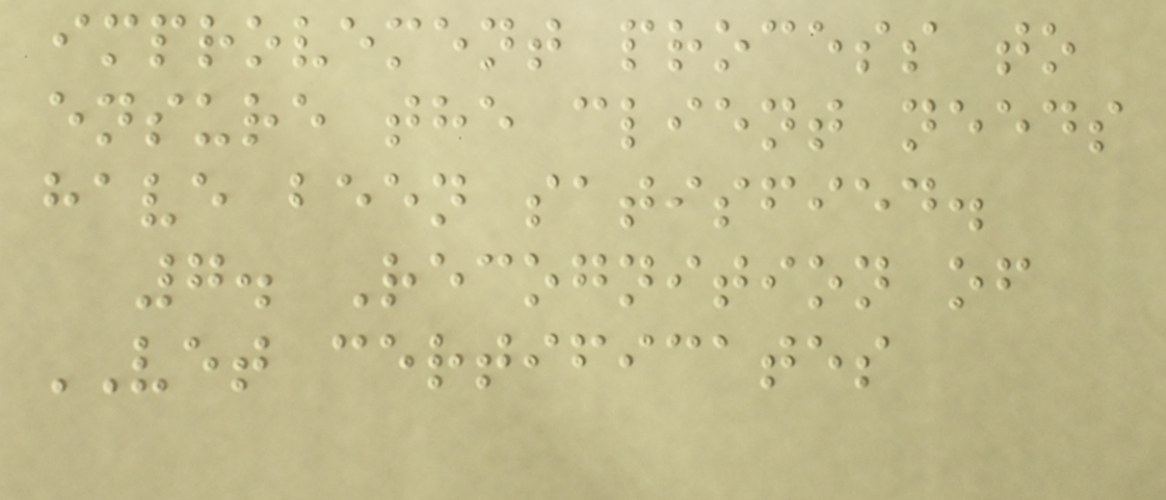improvement process to
ensure the client needs
have been satisfied.
7. Recognition of
VET certificates
